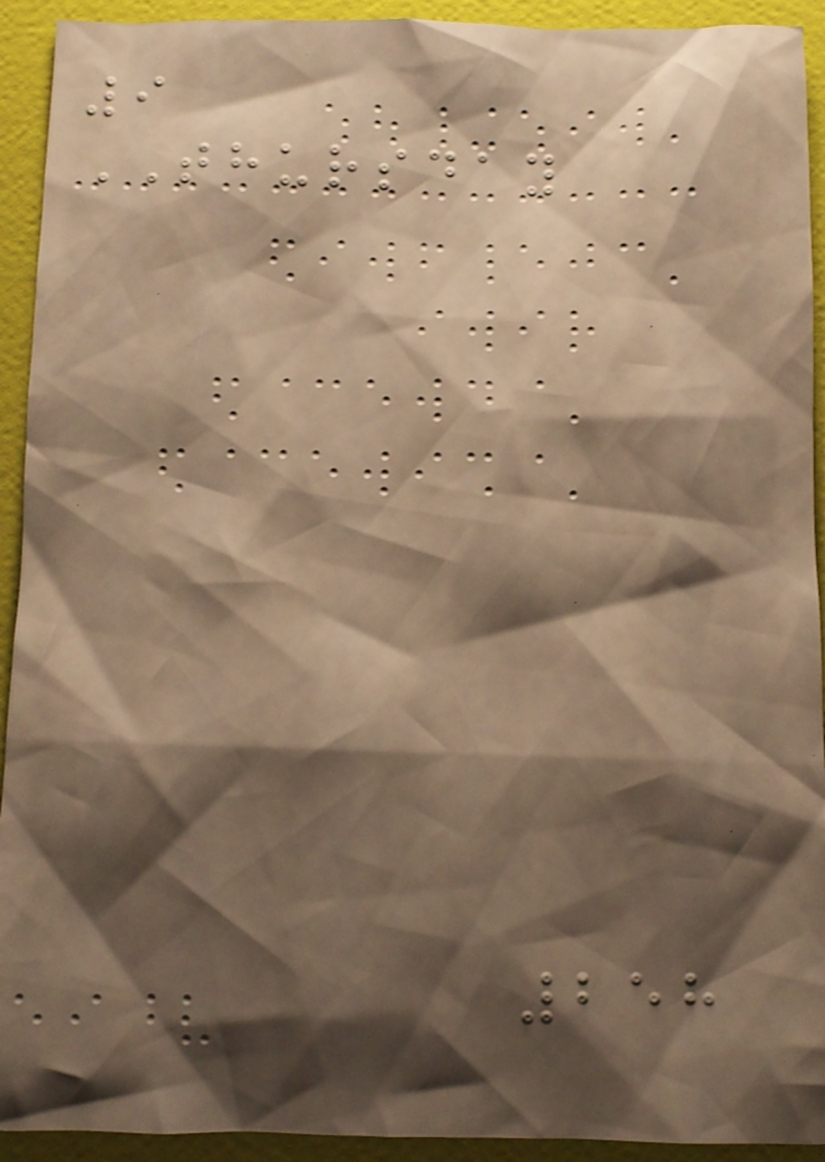9
THURSDAY
258
